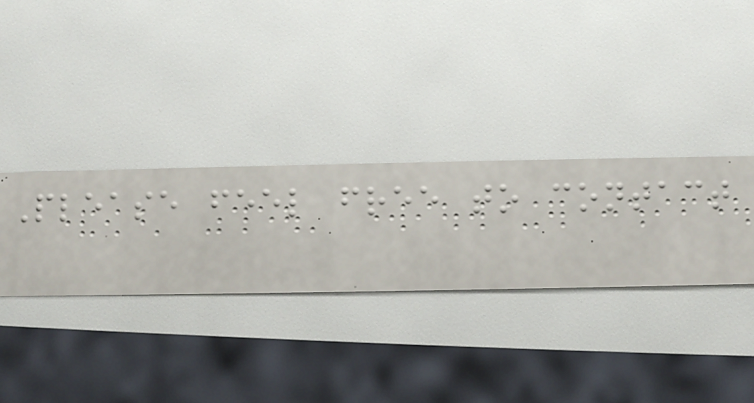Please feel free to contact
